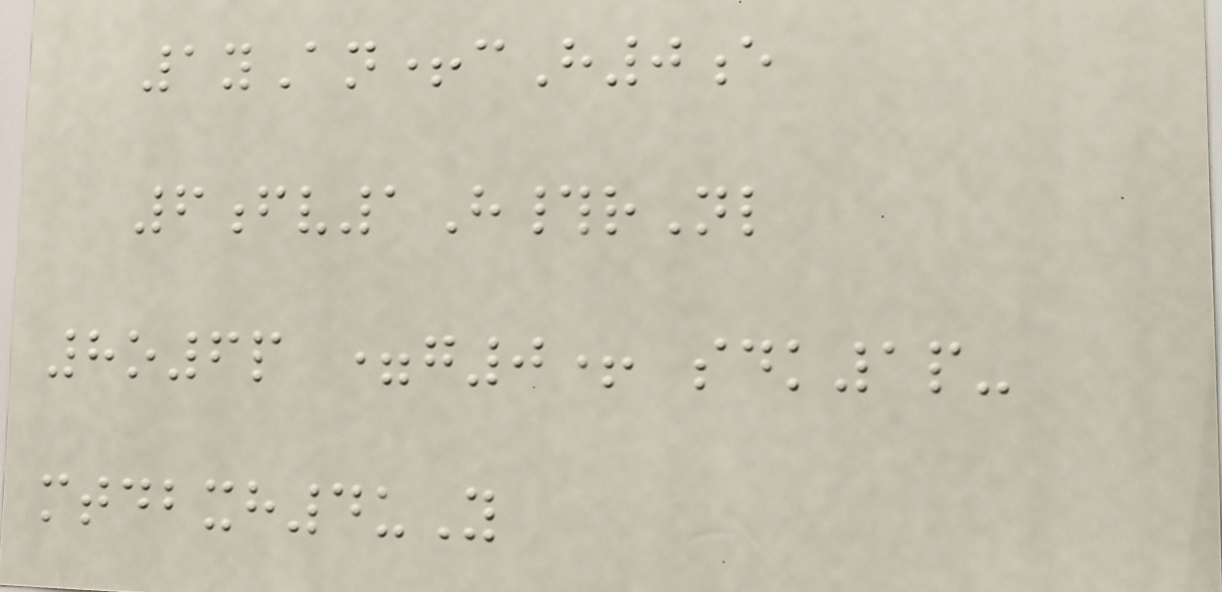1yAn+cH0e
6fv1H#rNl
8o6p =g0+ sdk1p-
mtdbxh4uY
